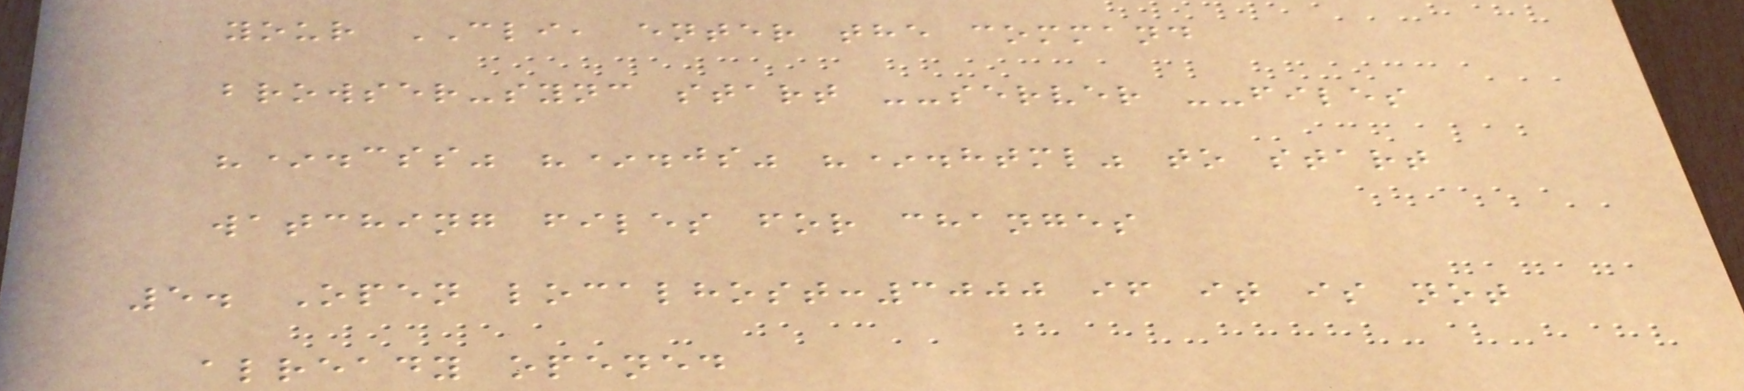your CLI, enter the command
browser-sync start --server --files
"*.css" "*.js" "*.html" to start
watching files for changes
5. Open localhost:3000 if it is not
already opened
